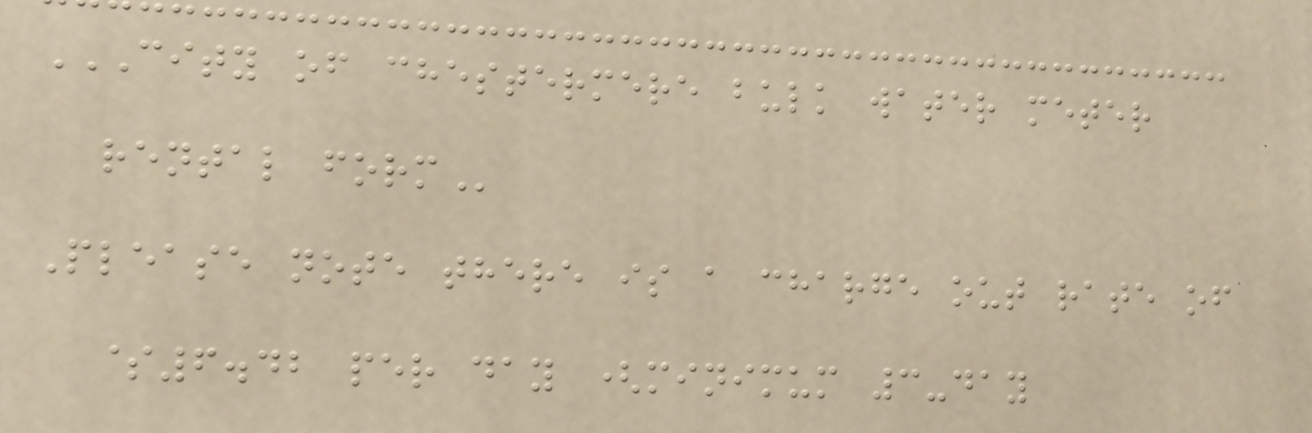CITY OF CHESTERMERE BULK WATER METER
RENTAL FORM
Please note there is a charge out rate of
$6.42 per day (minimum 3-day
